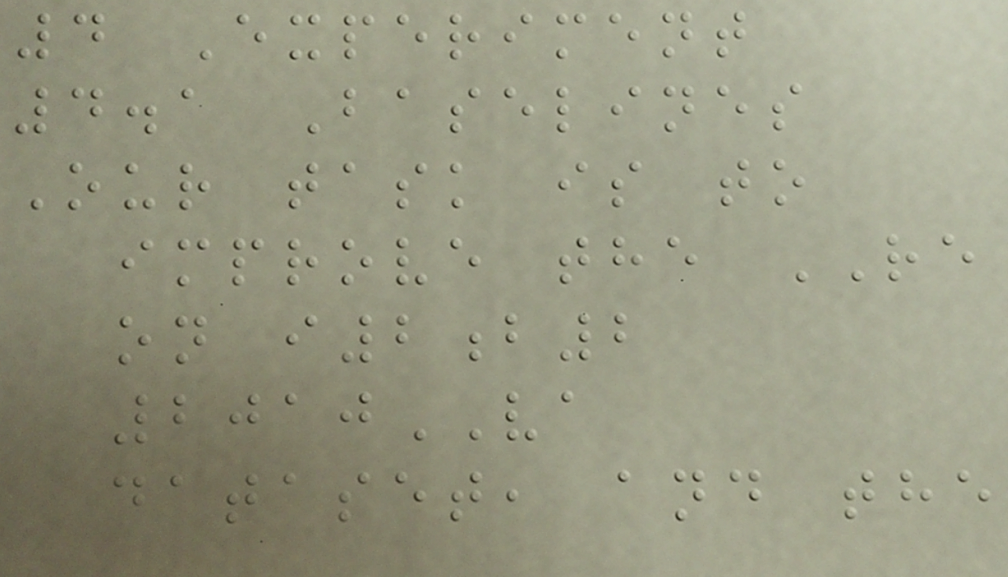4 Experiment
4.1 Baselines
Our task is to
improve the RE
on i2b2
2010VA
dataset, and the
